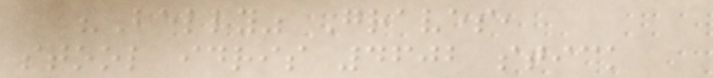"Belly" Graves,
stool idris 4602 stick
